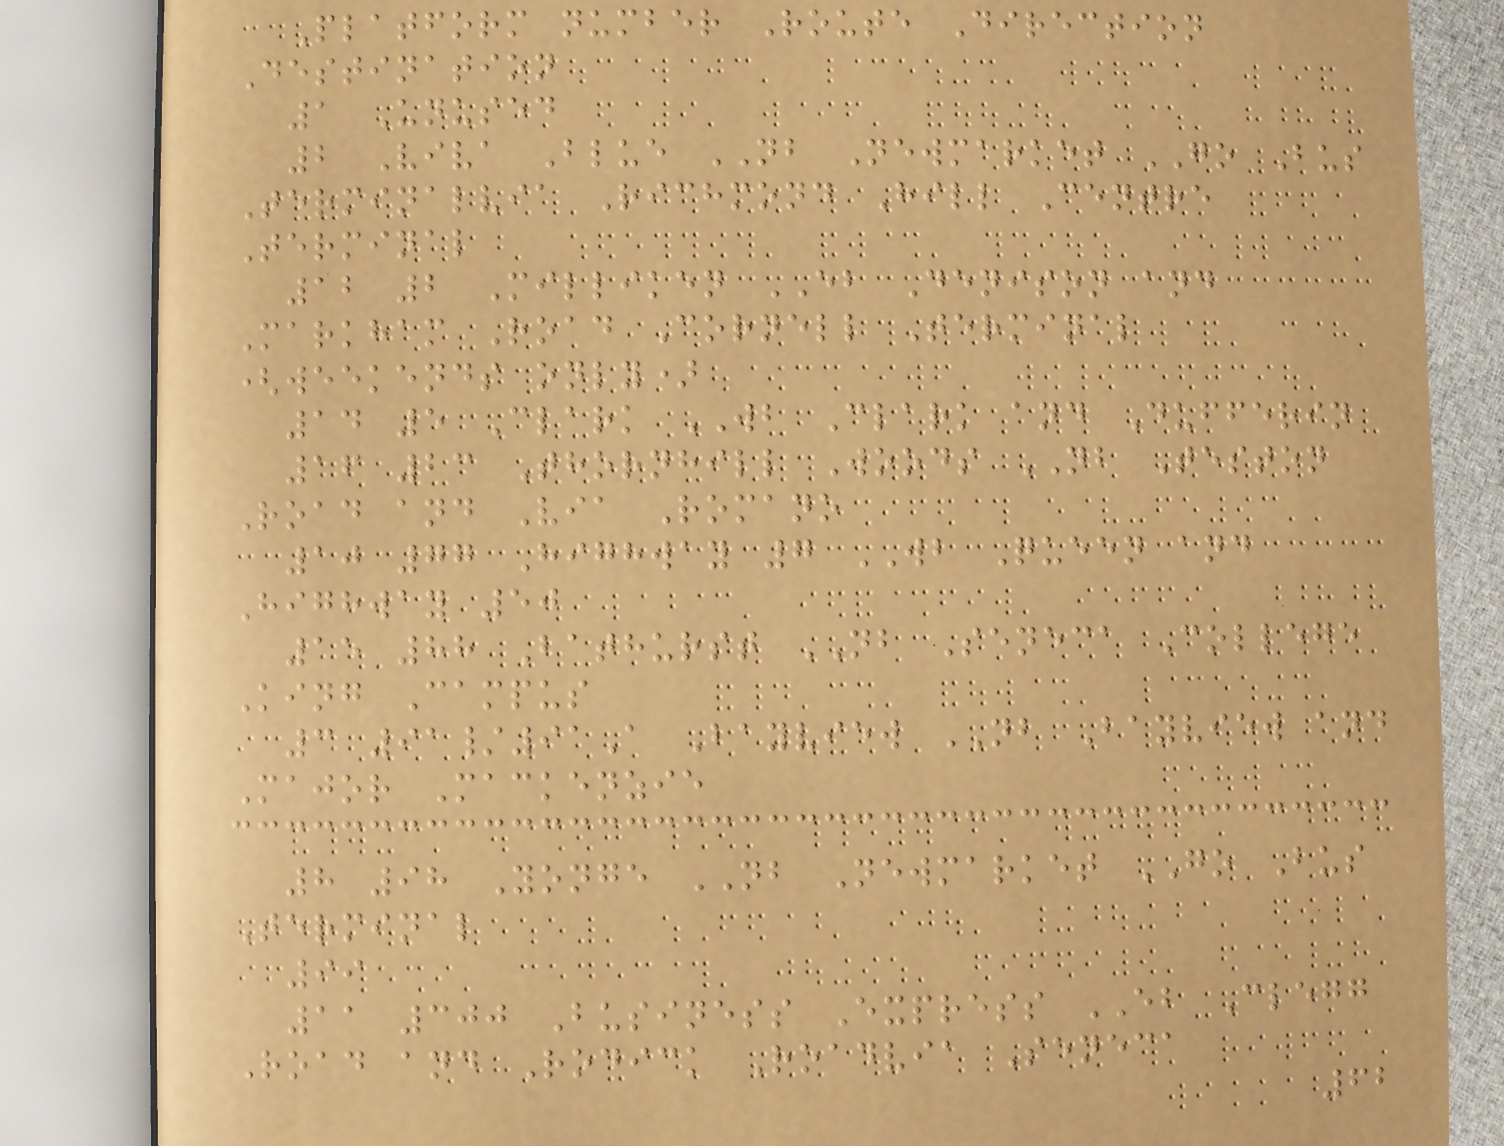Platform number Route Direction
Destination
1 Unused
2 Viva Blue NB Newmarket GO Bus
Terminalvia Richmond Hill Centre
Terminal
12 2 Milliken EB Denison and
Markham Road Cornell Terminal
(weekends only)
14 5 Clark WB Clark and Dufferin
16 23 Thornhill Woods NB Teston
Road and Via Romano
10 77 Highway 7 WB Queen and
Highway 50
15 88 Bathurst NB Seneca College
King Campus
3 91/91A Bayview NB Bayview and
Major Mackenzie
8 98 Yonge NB Newmarket GO Bus
Terminal
99
11 300 Business Express EB Clegg
Road and Rodick Roadvia Seneca
62
